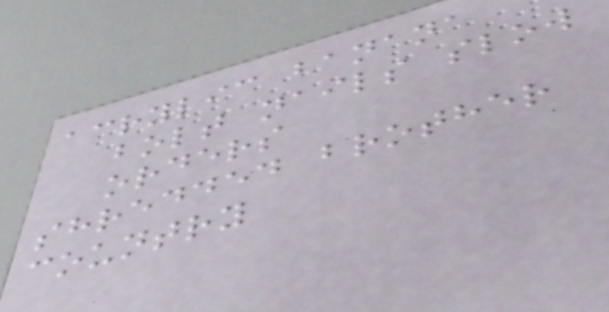acrylic banana
bolt nails slow
orders
shredded brother
country
